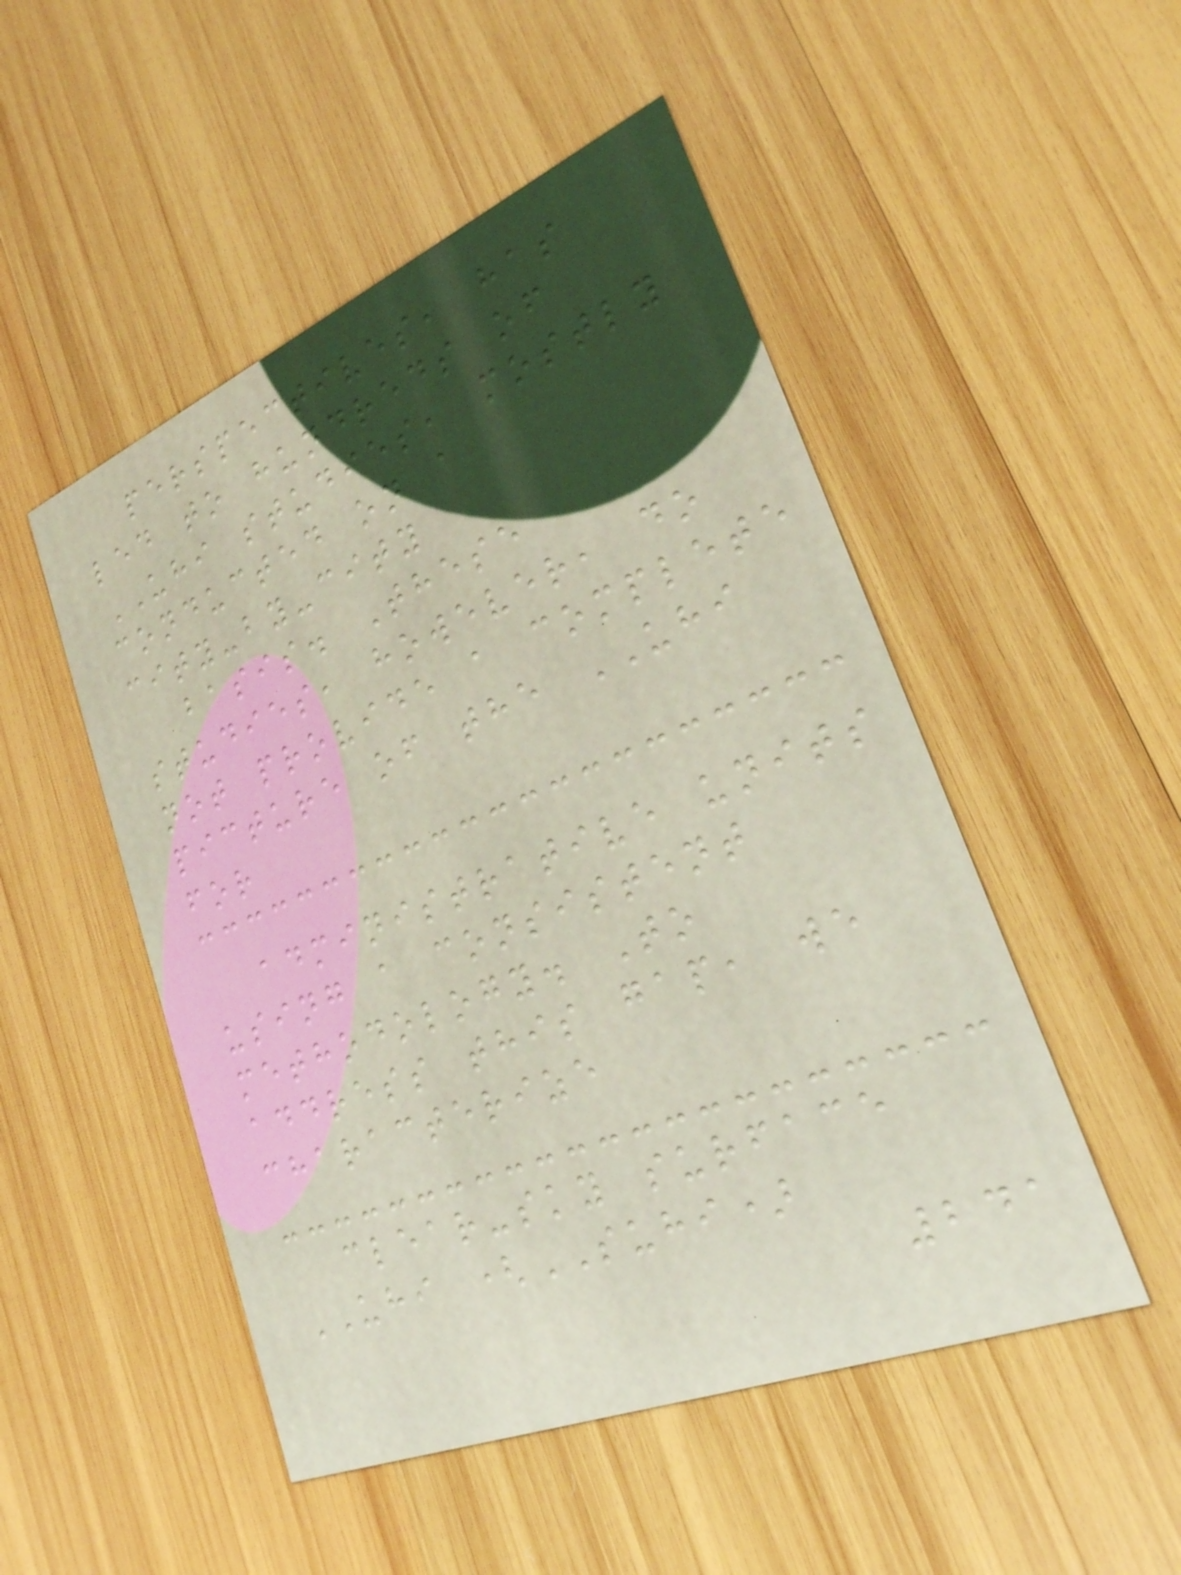perspectives, has
led to hundreds of
UHI studies, mostly
conducted on a
city-by-city
basis. These
studies, however, do
not provide a complete
picture of the UHI
for
administrative units
using a consistent
methodology. To
address this gap, we
characterize
clear-sky surface
UHI (SUHI)
241
